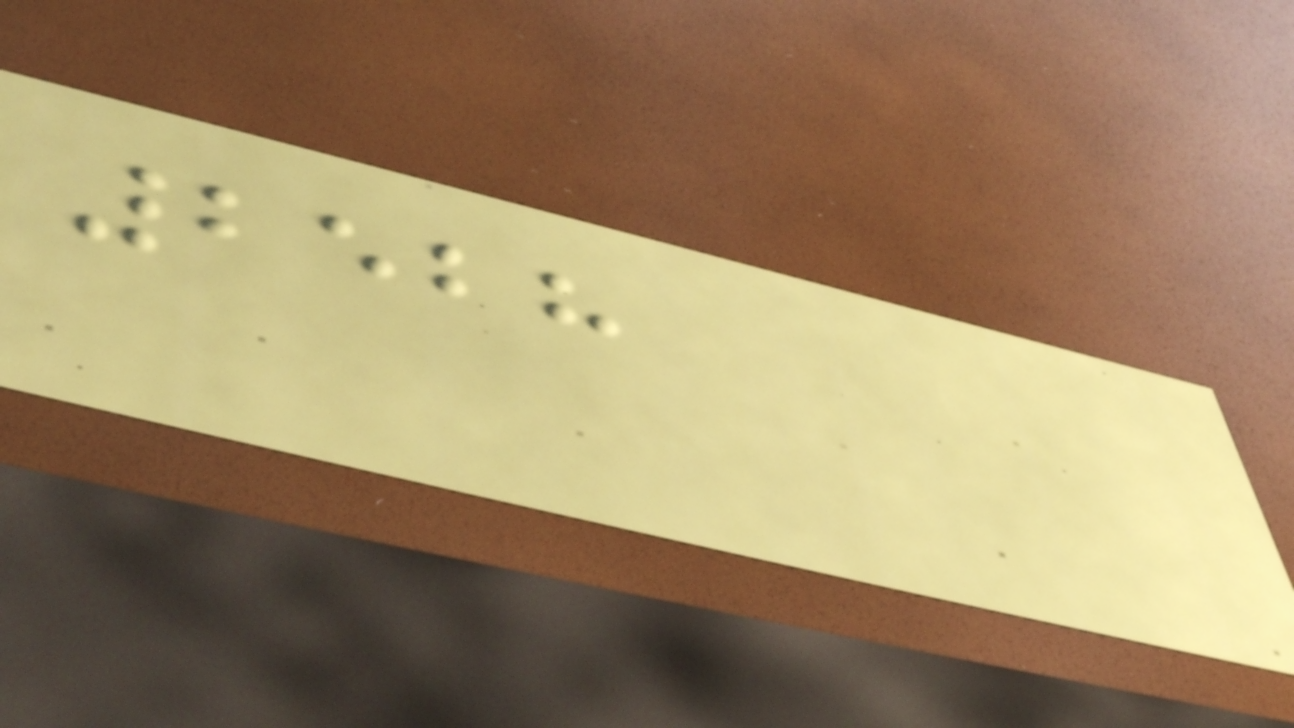2528
